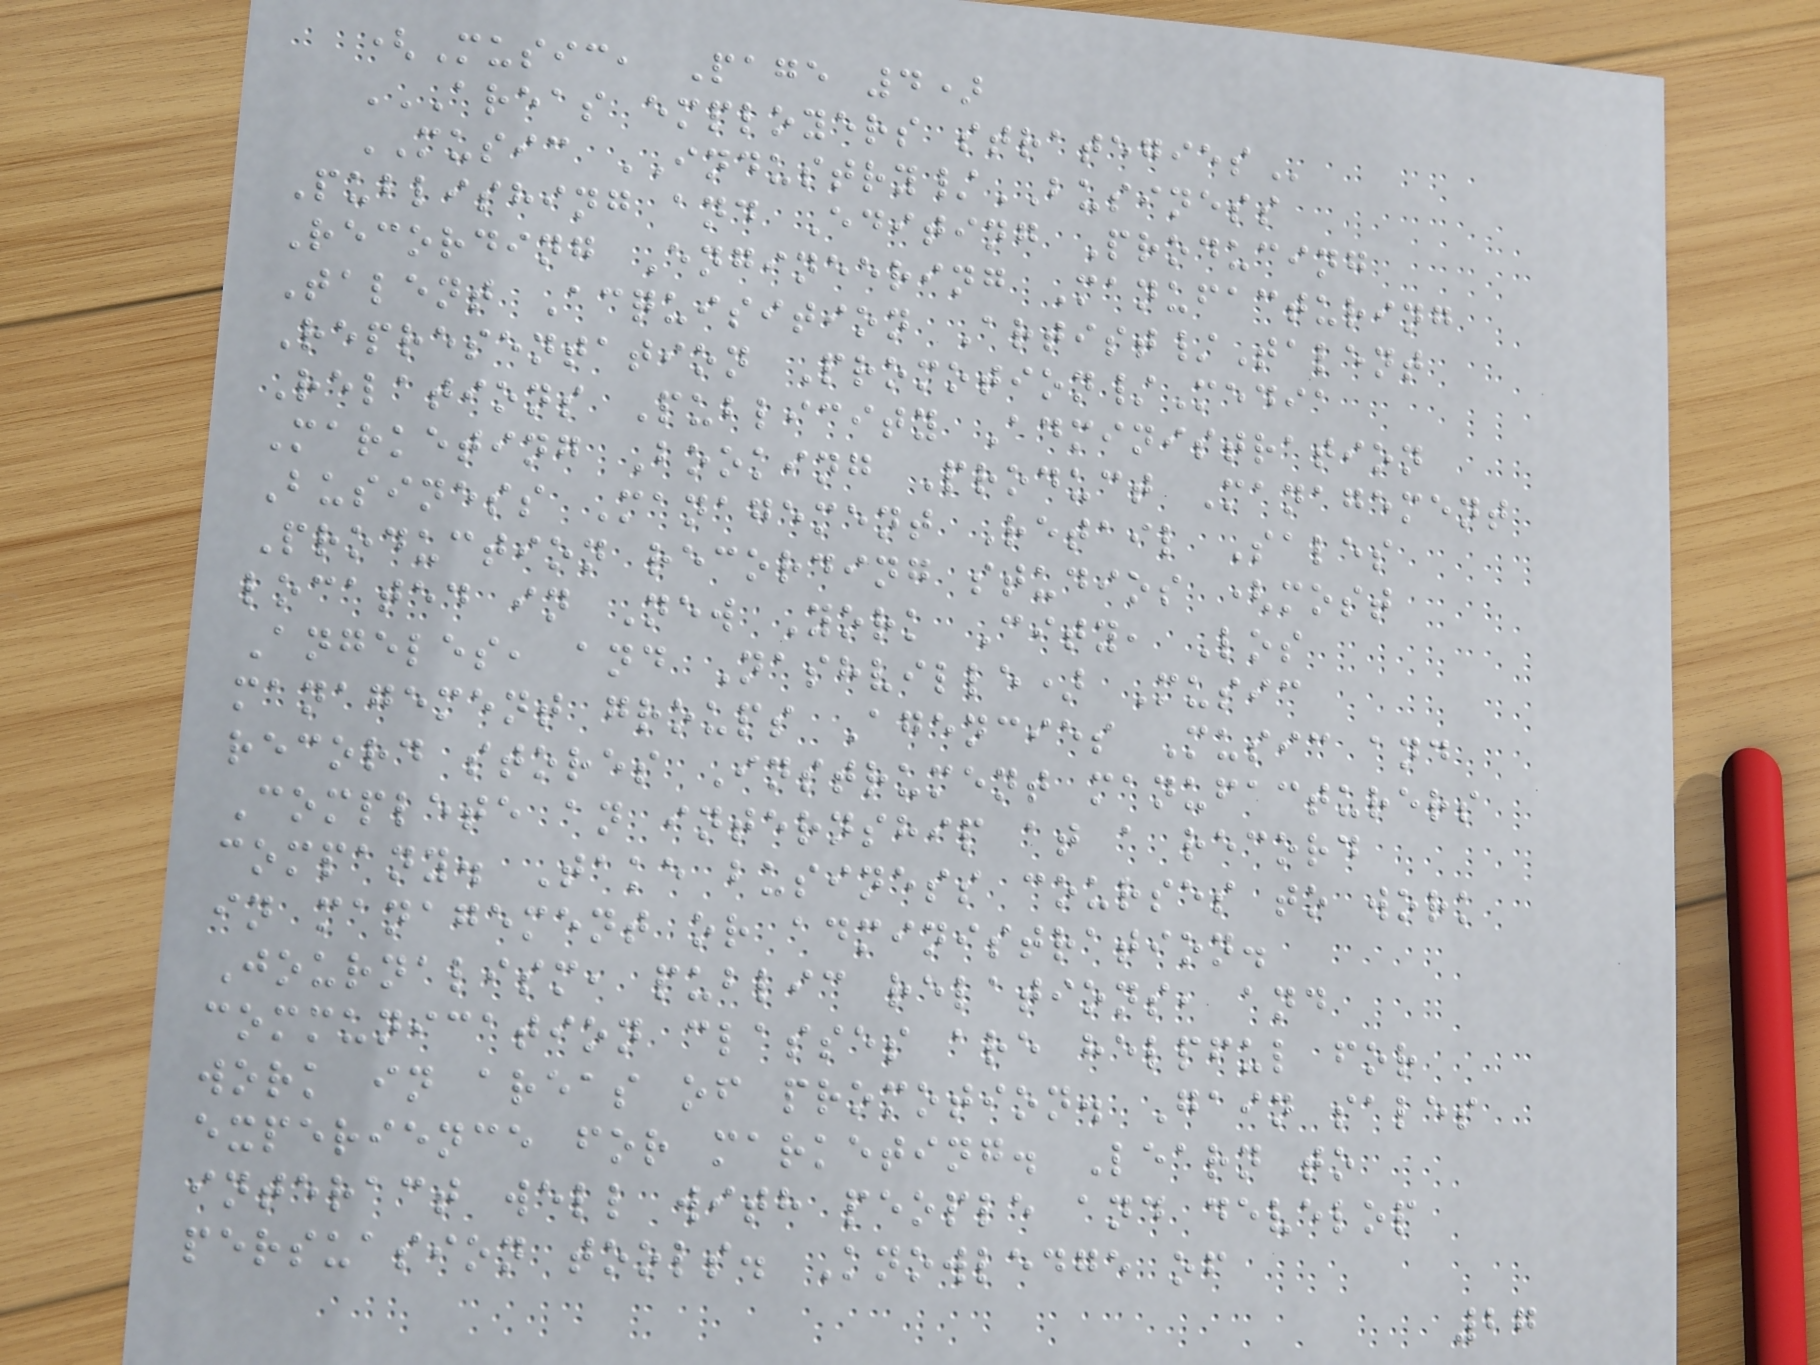(Music, Page 4)
AREAS EMPLOYERS STRATEGIES
MUSIC INDUSTRY/BUSINESS
Publishing and Editing Producing
Recording Engineering Manufacturing
Talent Acquisition Artist/Talent
Representation Promotion/Media
Relations Publicity Administration
Marketing Booking Product Management
Business Management Retail Sales
Production recording studios (most
located in New York City, Los
Angeles, and Nashville) Music
management groups Agencies Music and
record stores Instrument manufacturers
Complete an internship at a record
company. Take business courses to work
in management or administration.
Journalism, public relations, and
communication classes are helpful for
work in areas of promotion. Gain sales
experience for marketing. Learn to
interact well with people and develop
persuasion tools. Knowledge of
27
